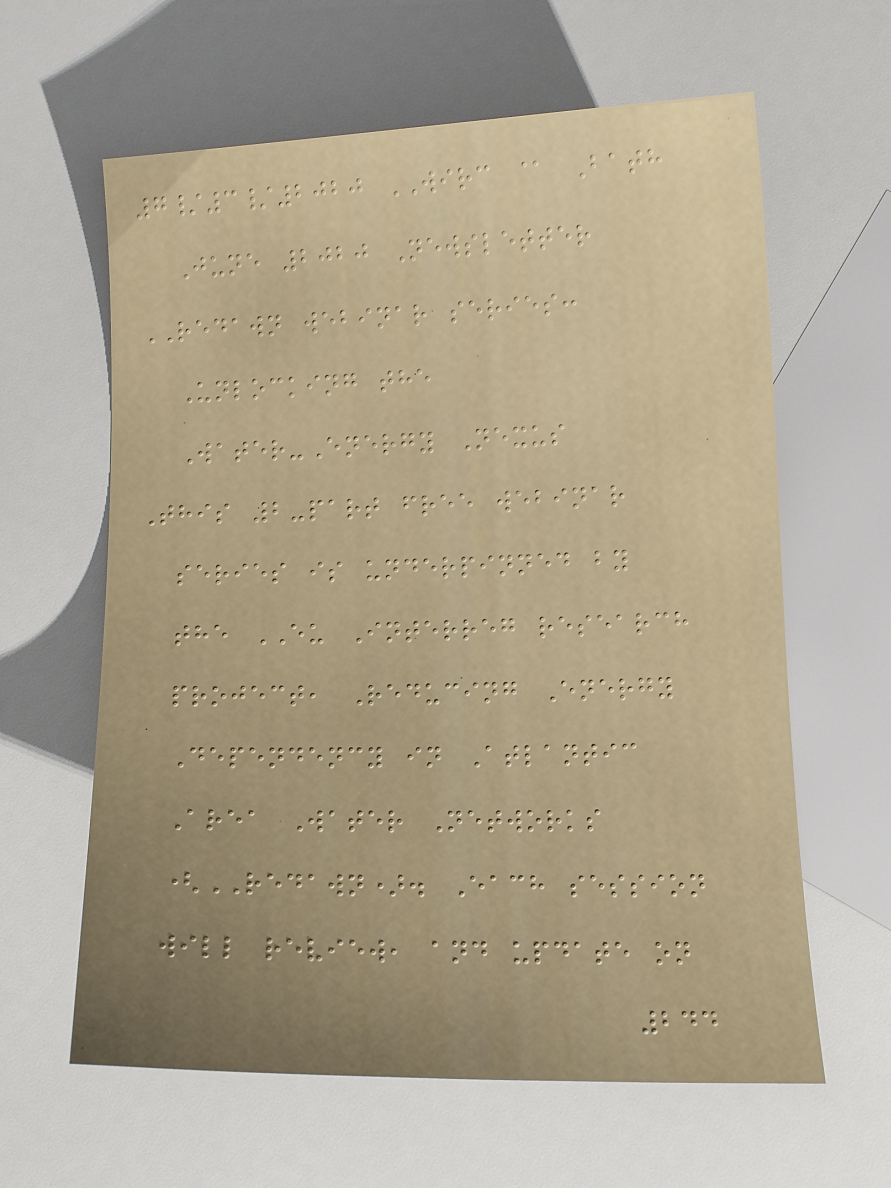7/3/2020 WIRC @ Bath
June 2020 Newsletter
REDAWN webinar series:
Unlocking the
Water-Energy Nexus
This 2-part free webinar
series is underpinned by
the EU Interreg research
project, Reducing Energy
Dependency in Atlantic
Area Water Networks
(REDAWN). Each session
will review, and update on
244
